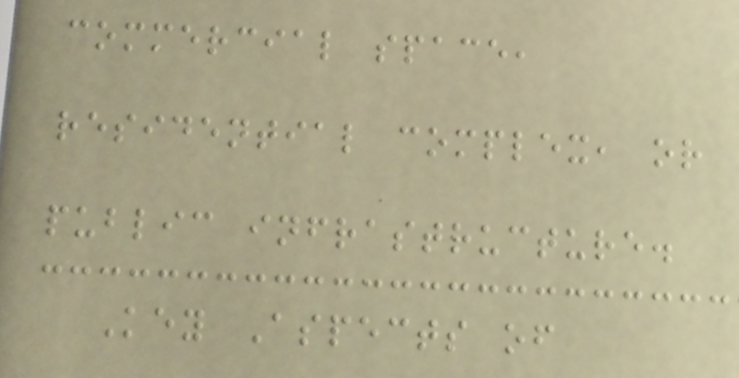commercial space,
residential complex, or
public infrastructure.
Key Aspects of
